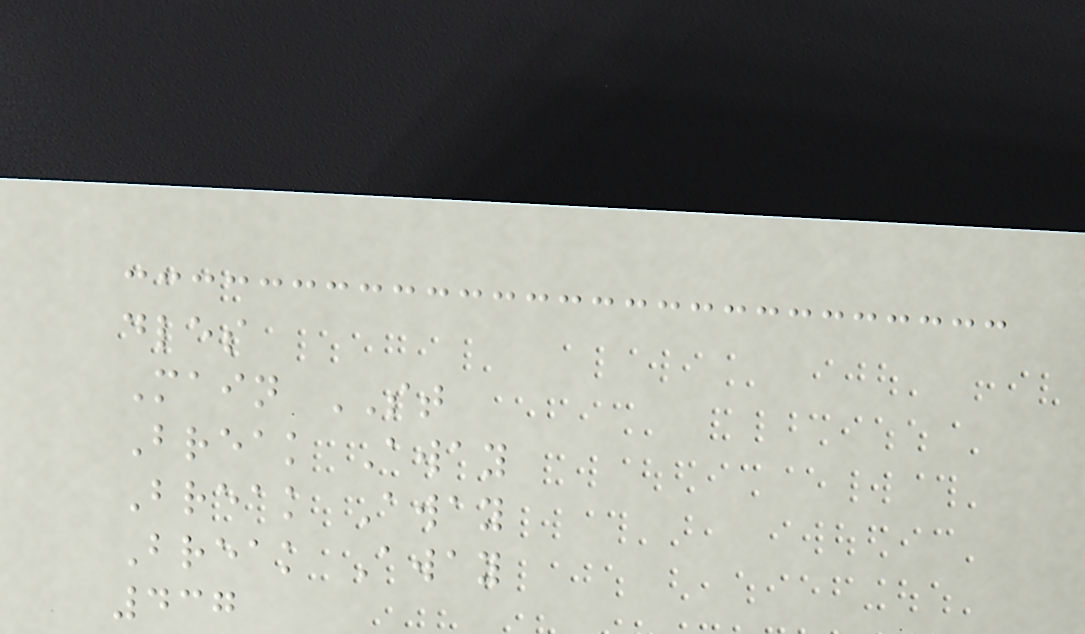dles
Main ST
Break Away
Break Away
Break Away
437
